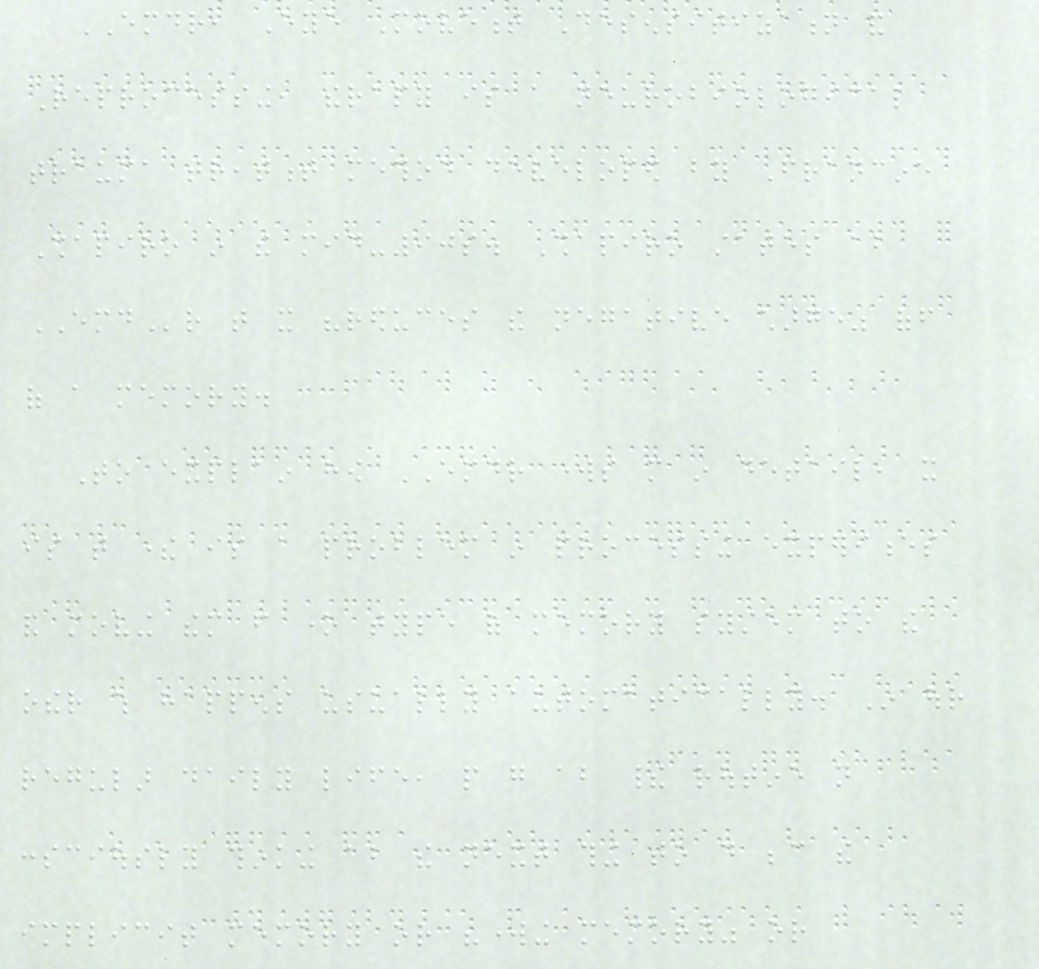EMDR, Eye Movement Desensitization and
Reprocessing, therapy is a neurobiological
trauma treatment method developed by Francine
Shapiro in the mid-90s. Shapiro states about
EMDr that it "reduces the negative charge" off
of a memory.
To explain how EMDR works more in detail, it
is that there is a problem in processing experiences
and moving them from one type of memory system to the
other which happens usually automatically. In our
regular daily life, people go about their routine not
consciously thinking about the next thing to do because the
implicit memory or "working memory" or
